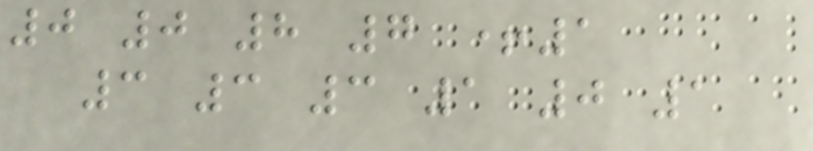0 0 8 7 +1
3 3 3 1 0 1
